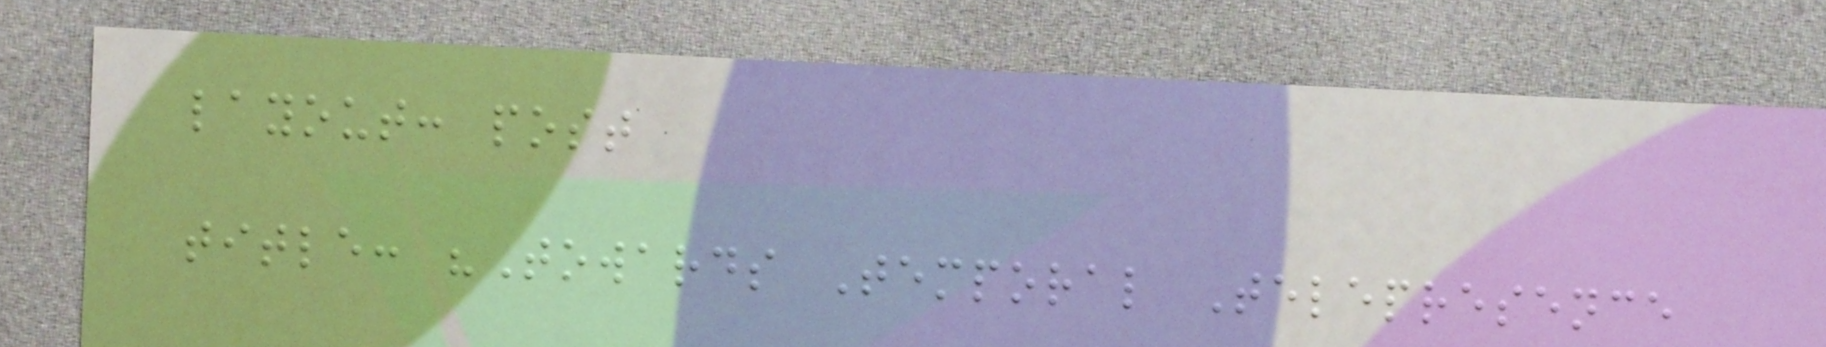layout: post
title: "Towards Temporal Telepresence
